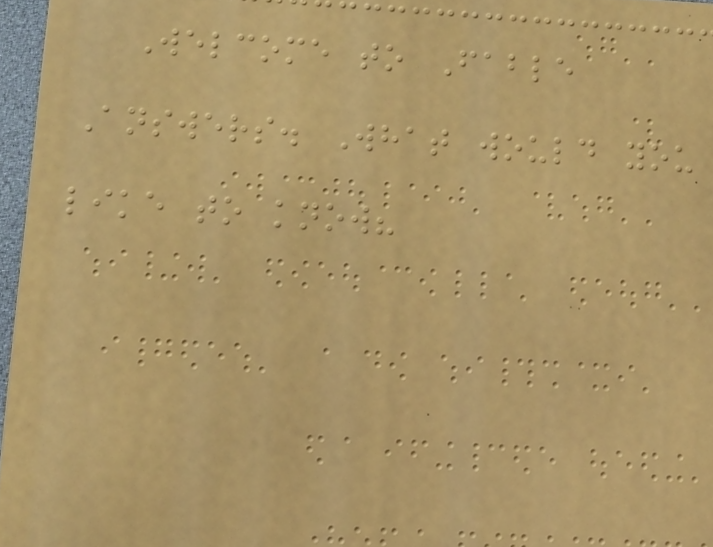Welcome to Fable
Answers. What would you
like to know?
